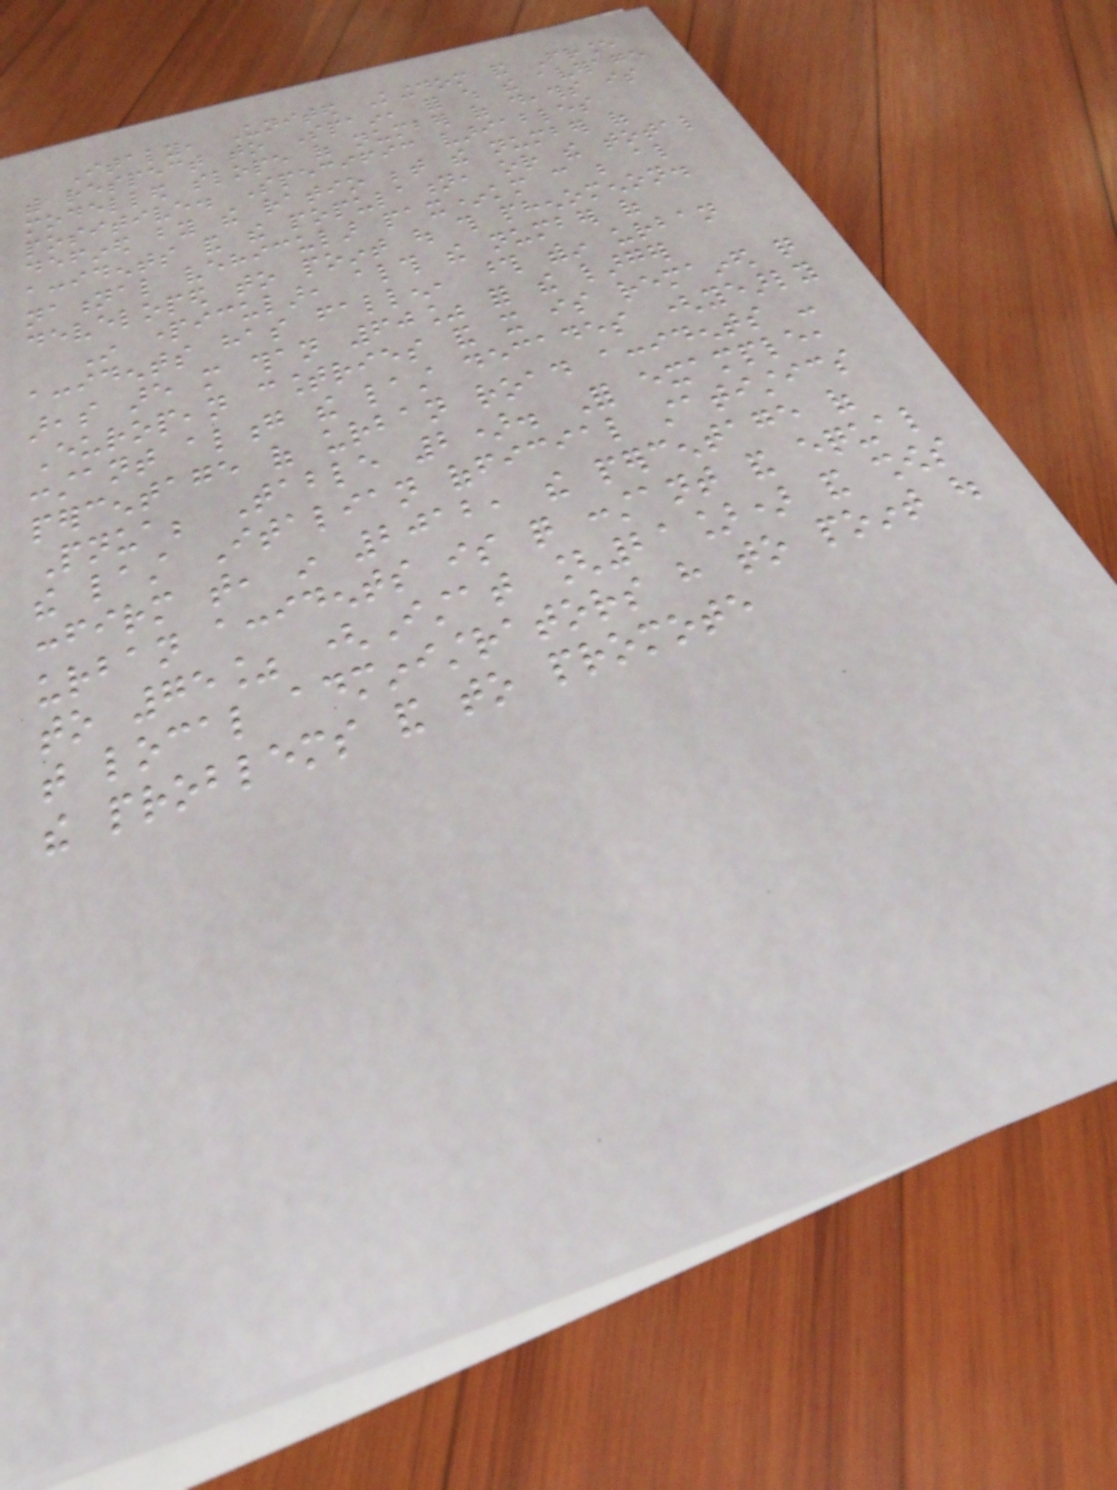Italy, United Kingdom and France
with respect to Spain, for which the average
modelled slope of number of deaths is
positive. Specific variables
defined by the ratio between the number of
accidents and the population, or the total
national vehicular pax*km can be also
developed to point out this phenomenon.
In particular, although the number of
accidents has fallen, those within urban
areas are more than 60% for the larger
European countries and it is remained quite
constant along the last decades (yearly
percentage of urban road accidents -
Pnua; Table 2). For example,
the last Italian official statistics
confirm that, in 2012, the percentage of
urban accidents is quite constant and equal
to 75% (Istat [21]) and shows
that local administrators have to point out
the problems and to promote
